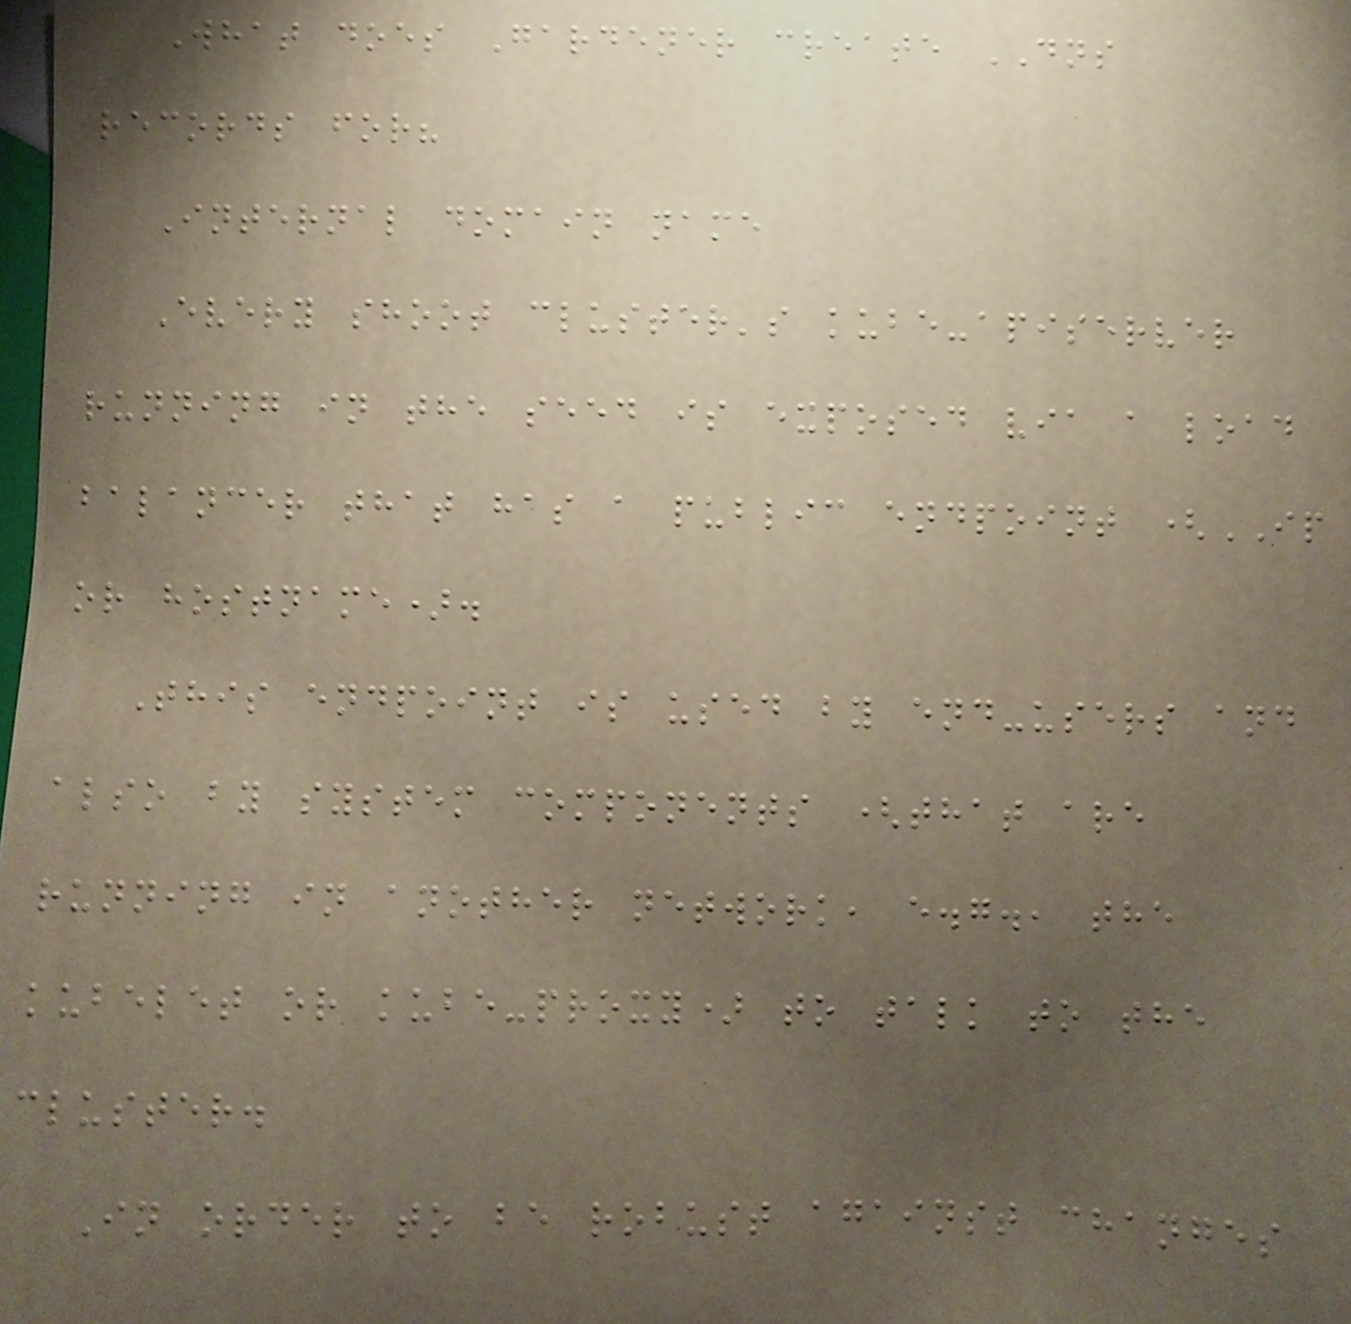What does Gardener create DNS
records for?
Internal domain name
Every shoot cluster's kube-apiserver
running in the seed is exposed via a load
balancer that has a public endpoint (IP
or hostname).
This endpoint is used by end-users and
also by system components (that are
running in another network, e.g., the
kubelet or kube-proxy) to talk to the
cluster.
In order to be robust against changes
